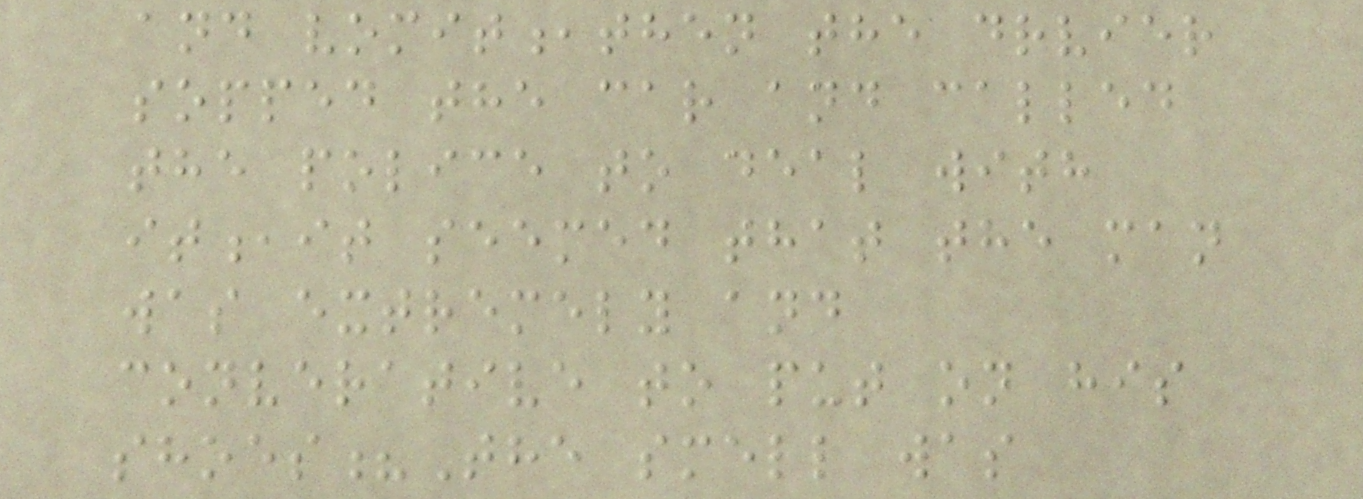and vomit,then the drvier
sopped the car and called
the police to deal with
it,it seemed that the man
was extremely and
converative to put on his
shoes?The smell was
